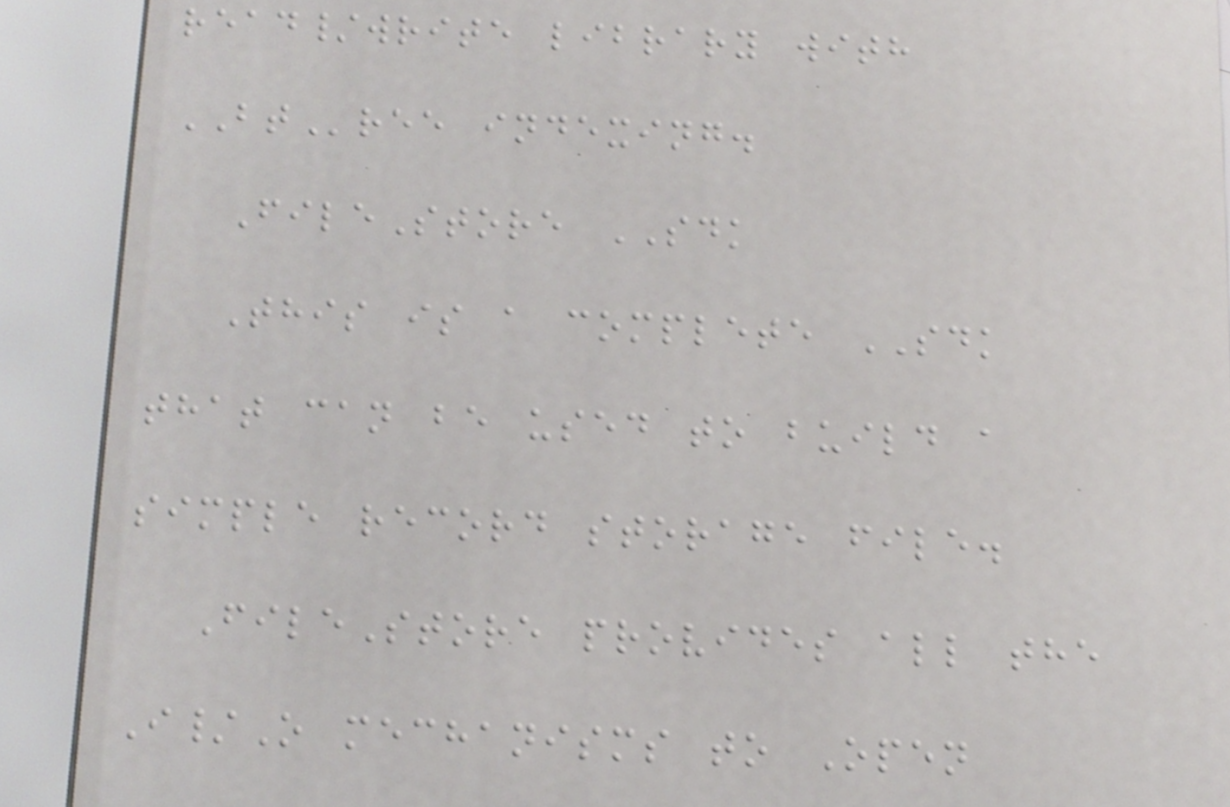read/write library with
BTree indexing.
FileStore SDK
This is a complete SDK
that can be used to build a
simple record storage file.
FileStore provides all the
I/O mechanisms to Open
